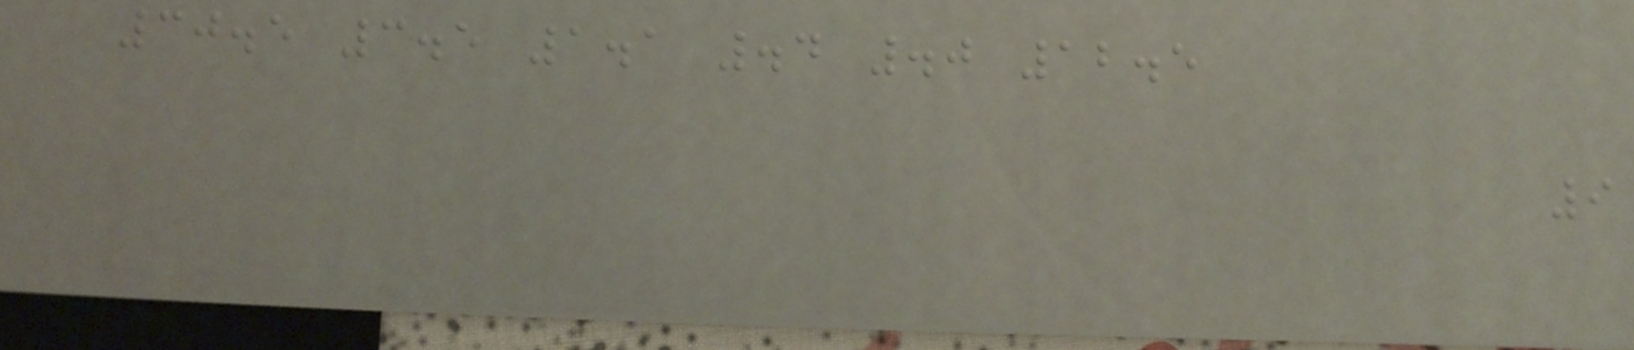30.5 3.5 1.1 .4 .0 12.5
9
